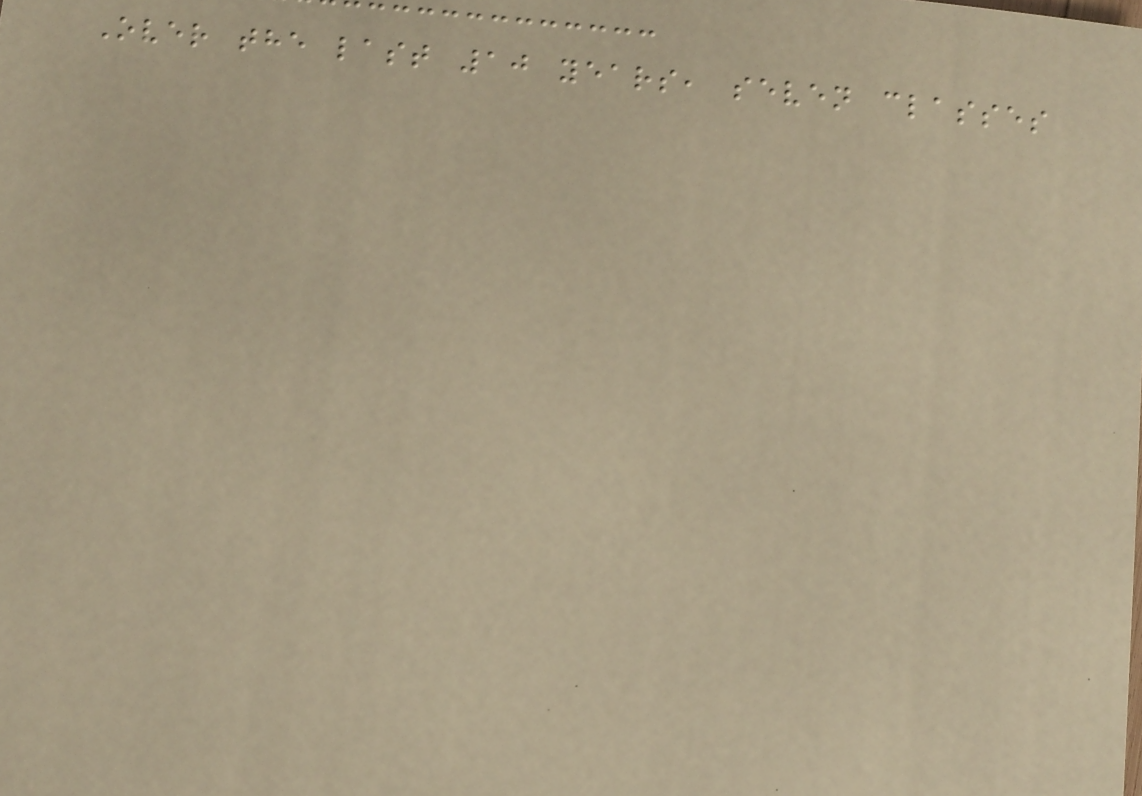Over the last 10 years, seven classes
